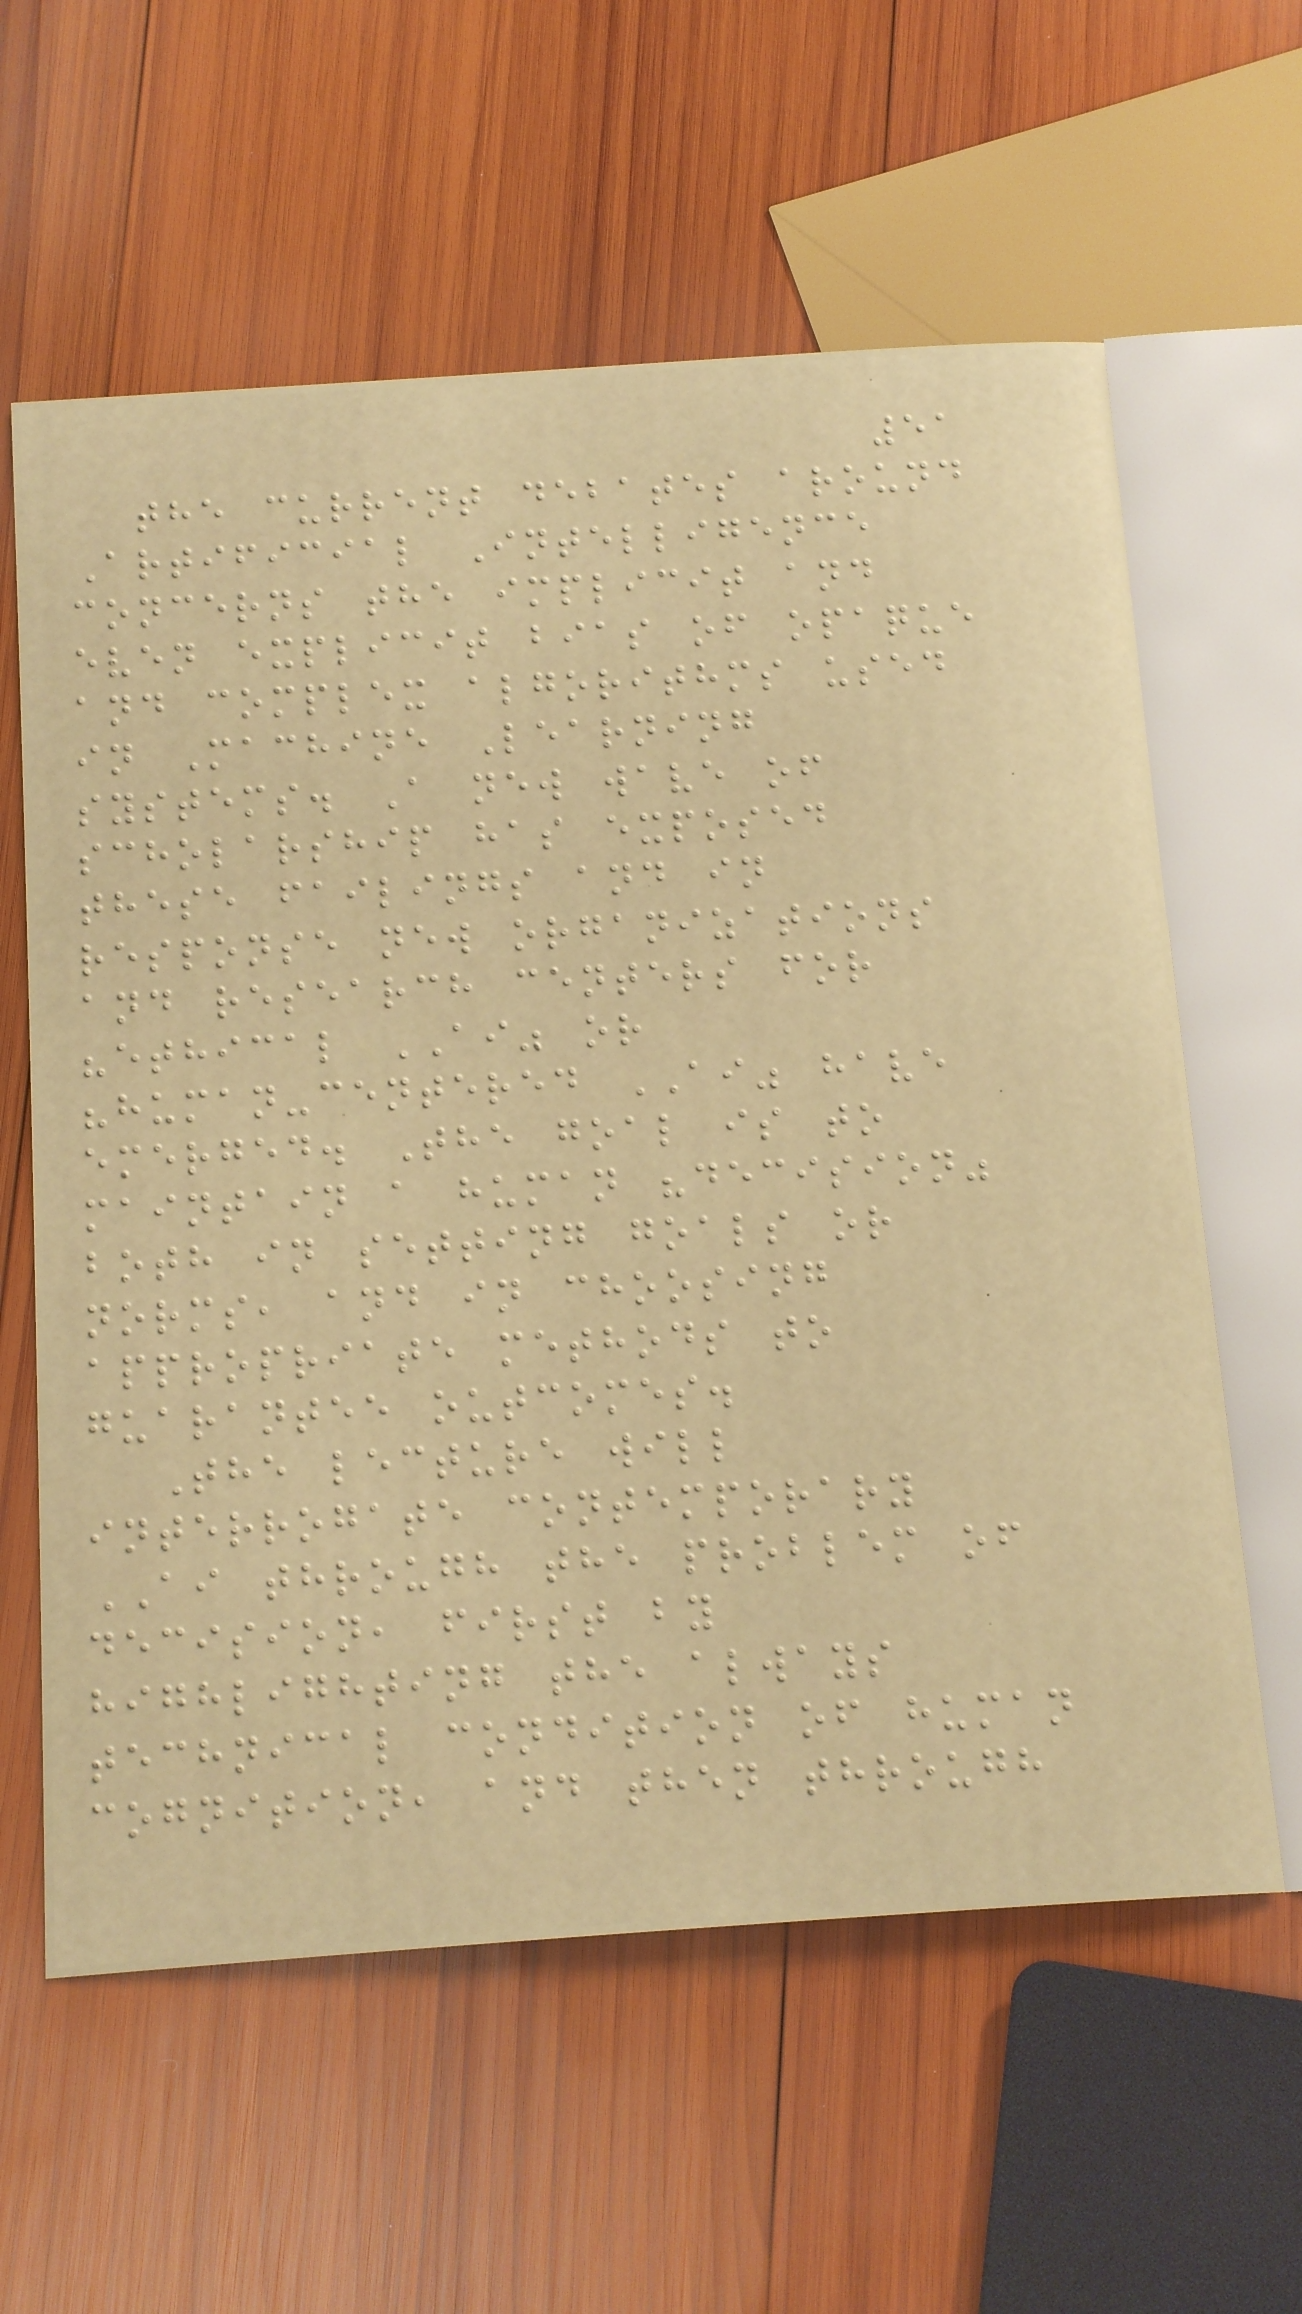51
the current debates around
Artificial Intelligence
concerns the implicit and
even explicit bias of opaque
and complex algorithms used
in Machine Learning
systems. A new wave of
scholarship has exposed
these failings and in
response new organizations
and research centers for
"ethical AI" or
"human-centered AI" have
emerged. The goal is to
maintain a human "decision"
both in setting goals or
norms, and in choosing
appropriate methods to
guarantee outcomes.
The lecture will
interrogate contemporary
AI through the problem of
decision, first by
highlighting the always
technical condition of human
cognition, and then through
